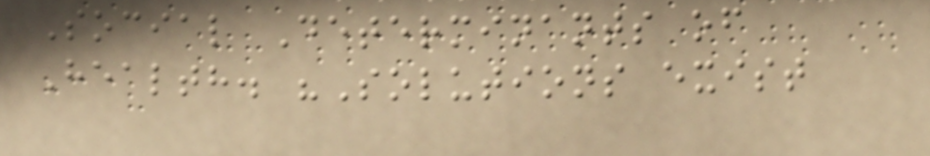Social Determinants of
Health. "Solutions exist
